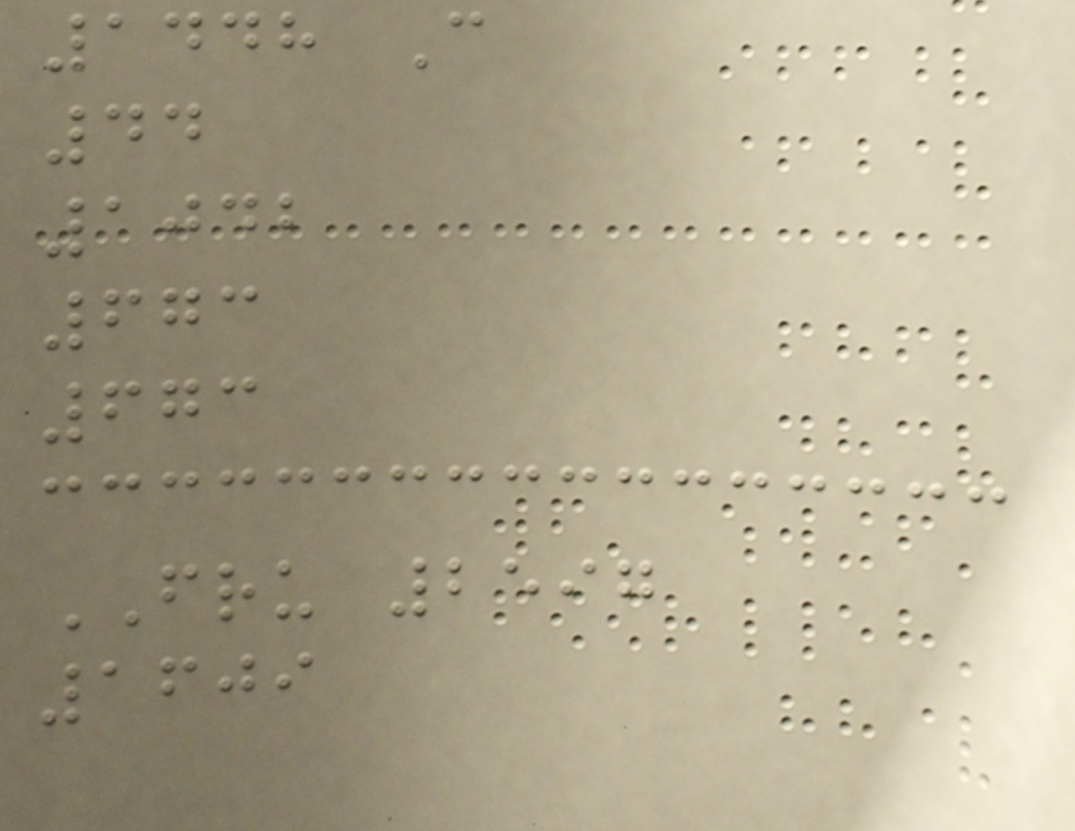1448 C
44
1042
673
673
FRU 2597
1609
